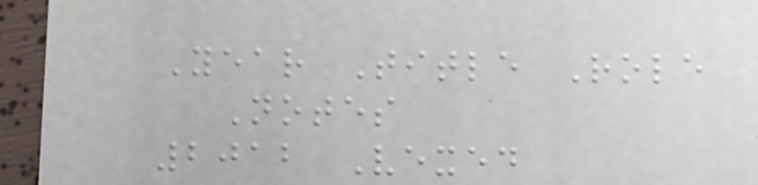Year Title Role
Notes
2012 Vexed
